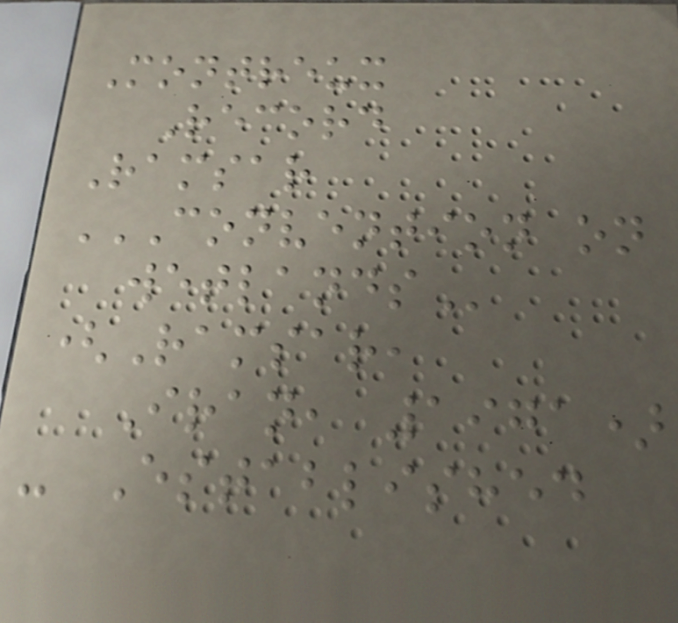Montreux
Record
Ramsar
CONVENTION ON
WETLANDS
(Ramsar,
Iran, 1971)
- Established
